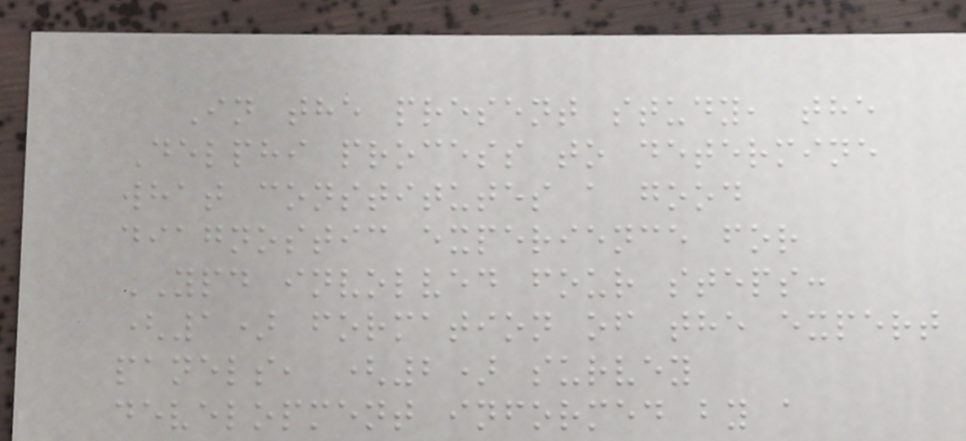In the present study, the
Delphi process to determine
what constitutes a good
diagnostic experience for
YPD involved four steps:
(1) formation of the expert
panels, (2) survey
development informed by a
